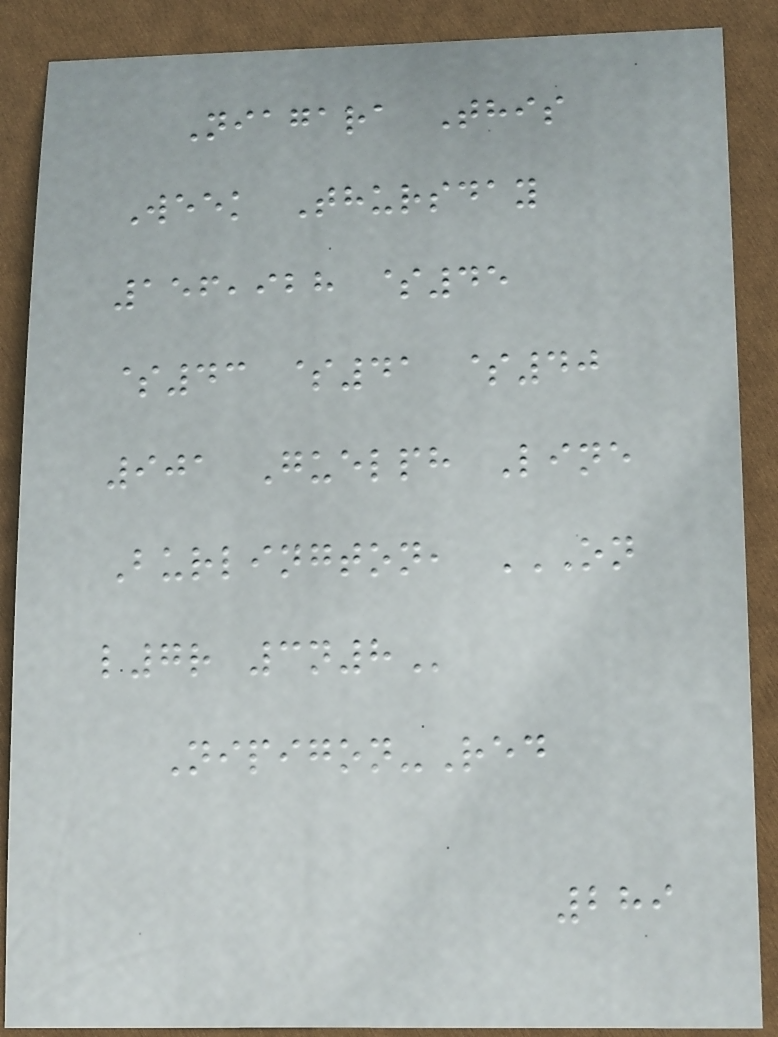Niagara This
Week Thursday
156,928 $45
$43 $41 $40
901 Guelph Line
Burlington, ON
L7R 3N8
Nipigon-Red
289
